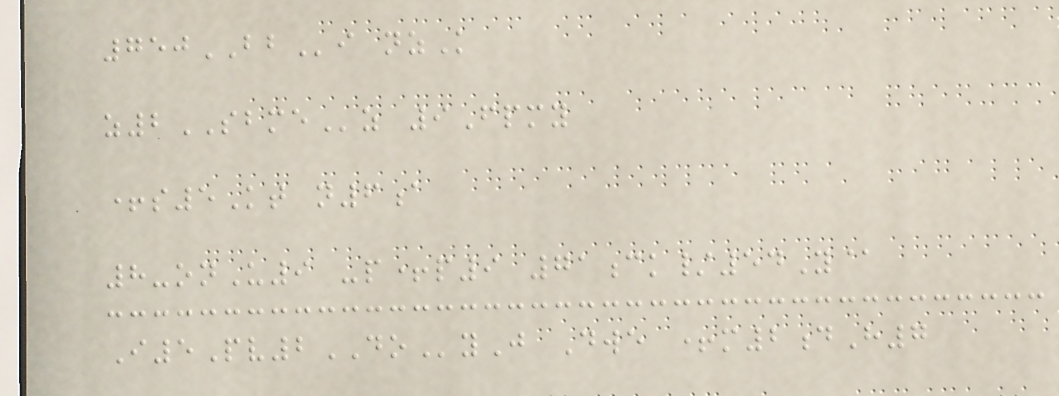750BBi nzK
z2SBMEz 9Fpmy
+s5Kt n6a
8-onU9 -p+p9 71ck/54Y@
I5Pv2DOyJ Dwe +m2dH7
